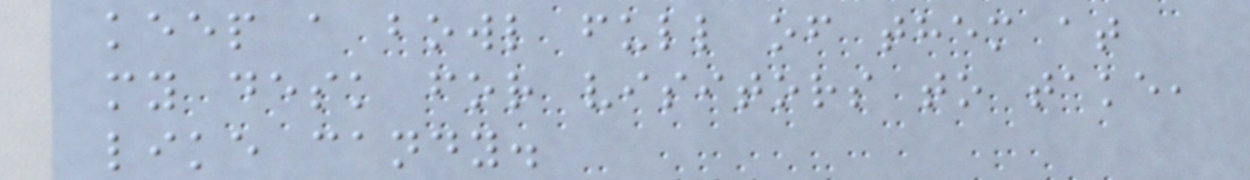keep a bowl full of them at
my desk for visitors to take,
like candy.
